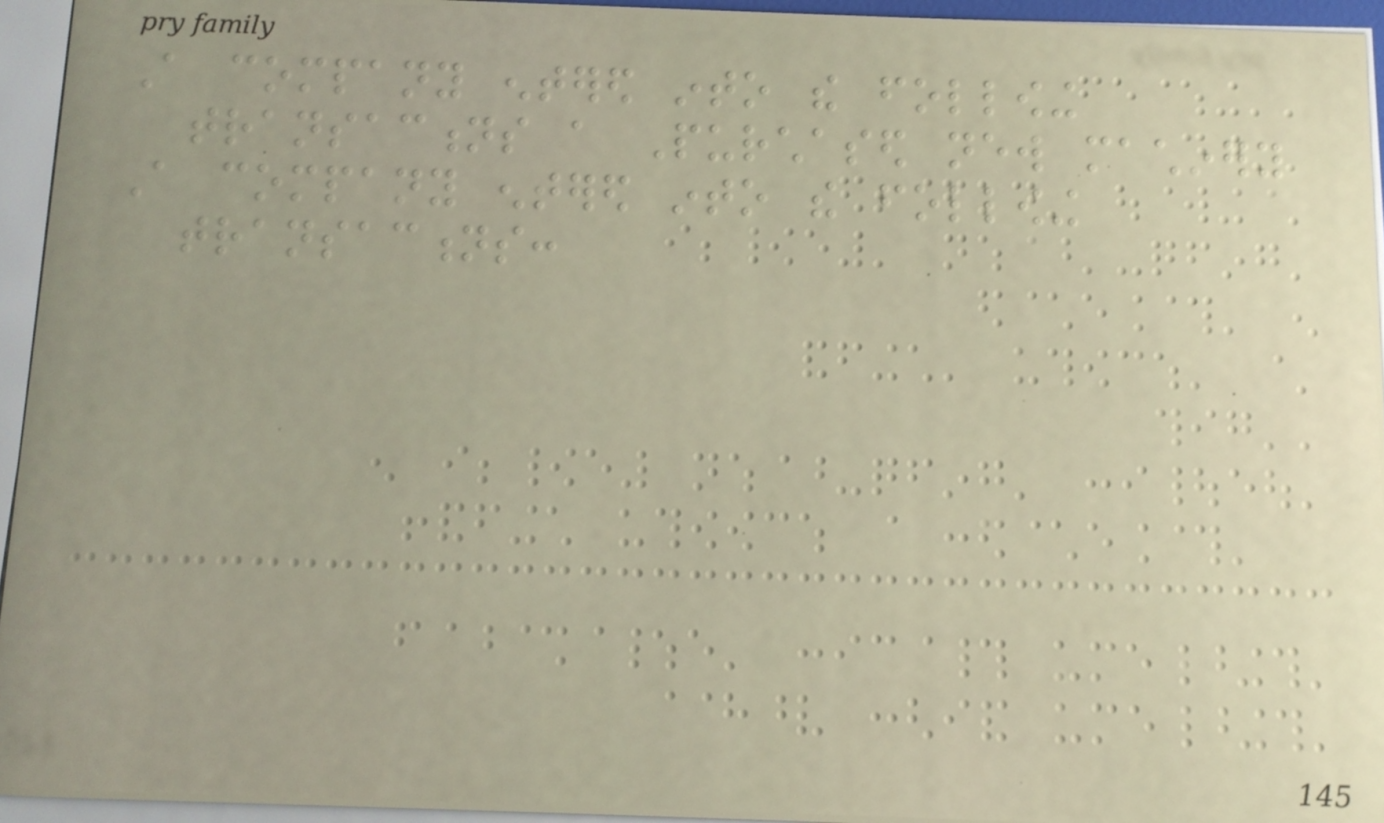A company entered into the following
transactions a Purchased new machinery
A company entered into the following
transactions:
